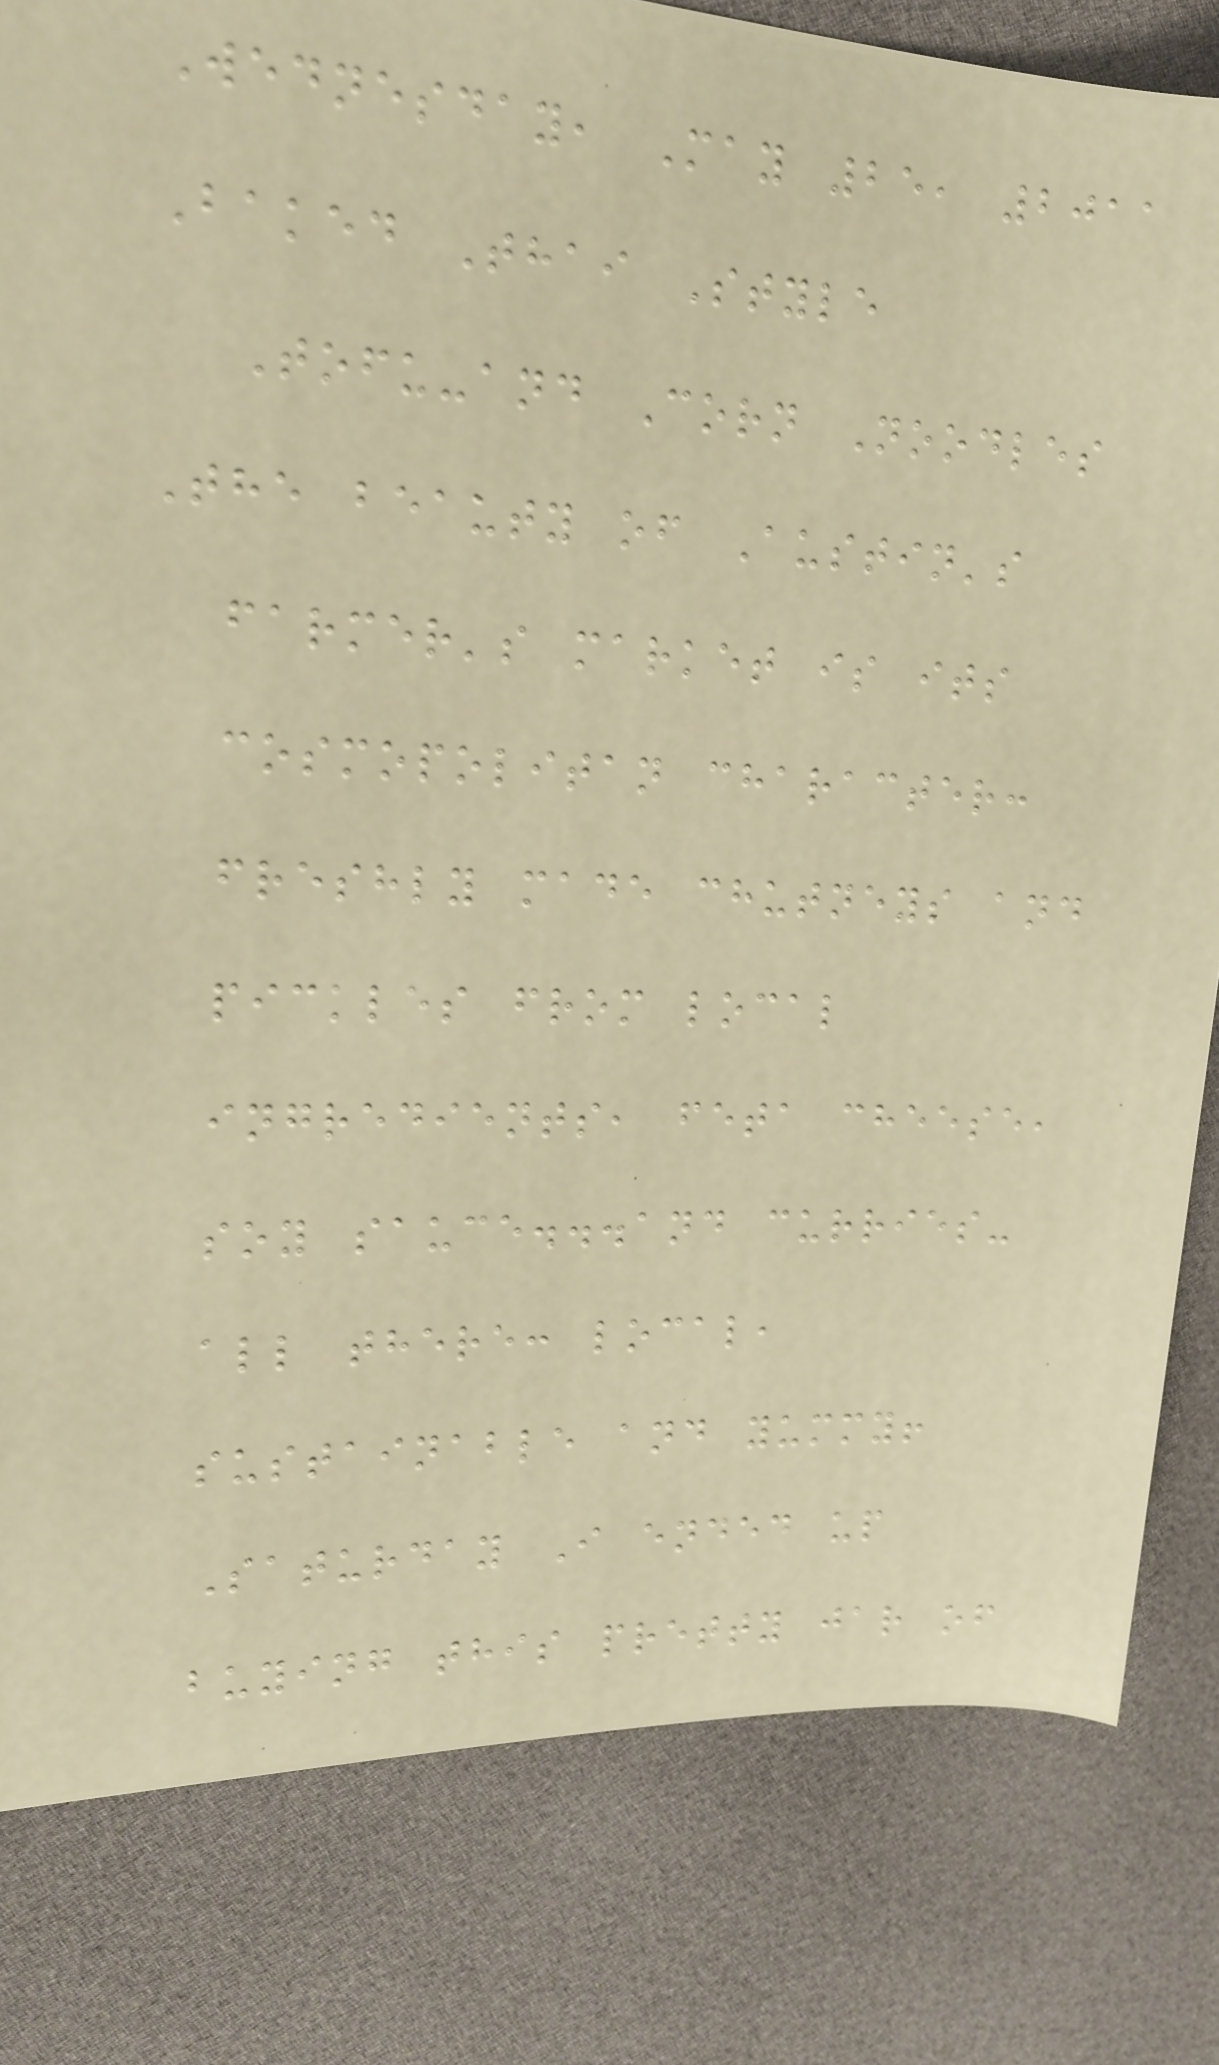Wednesday, May 25, 2011
Baked Thai Style
Tofu-and Corn Noodles
The beauty of Austin's
farmer's market is its
cosmopolitan character:
freshly made chutneys and
pickles from local
ingredients, feta cheese,
soy sauce...and curries-
all there: local,
sustainable and yummy!
Saturday I ended up
buying this pretty jar of
